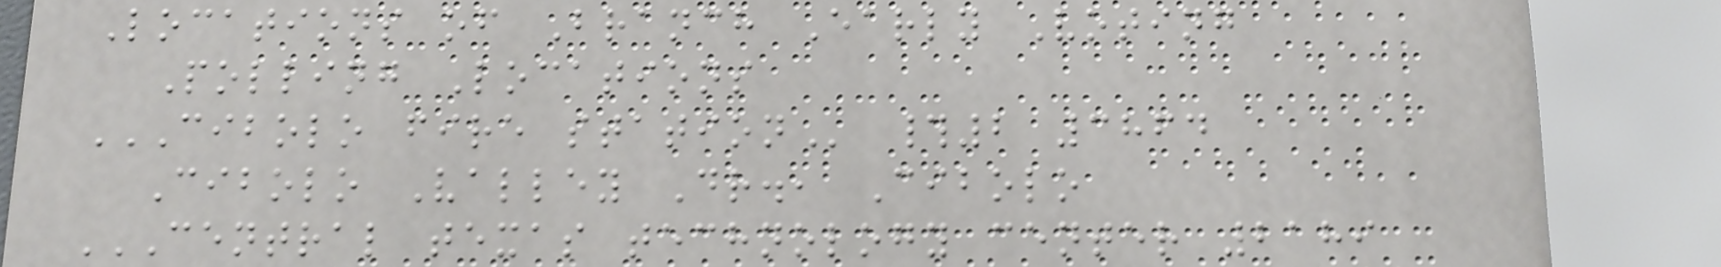Locations of Branch Early Voting
Polling Locations
CIBOLO FIRE STATION #2 3864
Cibolo Valley Dr., Cibolo
CENTRAL TEXAS TECHNOLOGY CENTER 2189
